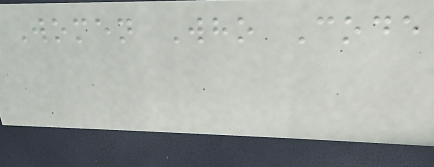Women Who Code
